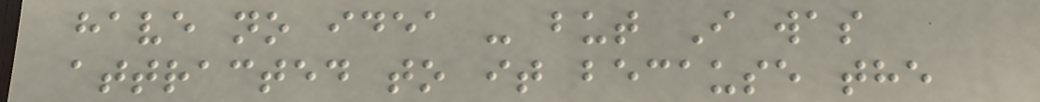have no idea - but I was
attracted to it because the
